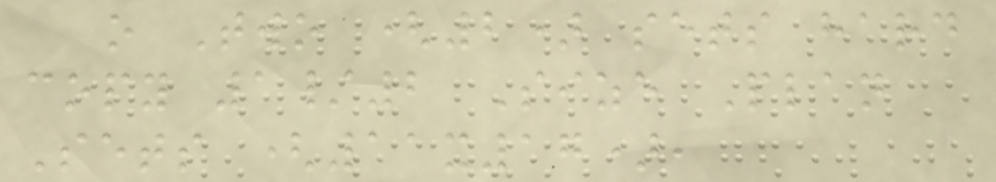o Two (2) sets hard
copy 1/2 Size Plan
Sets (11x17),
